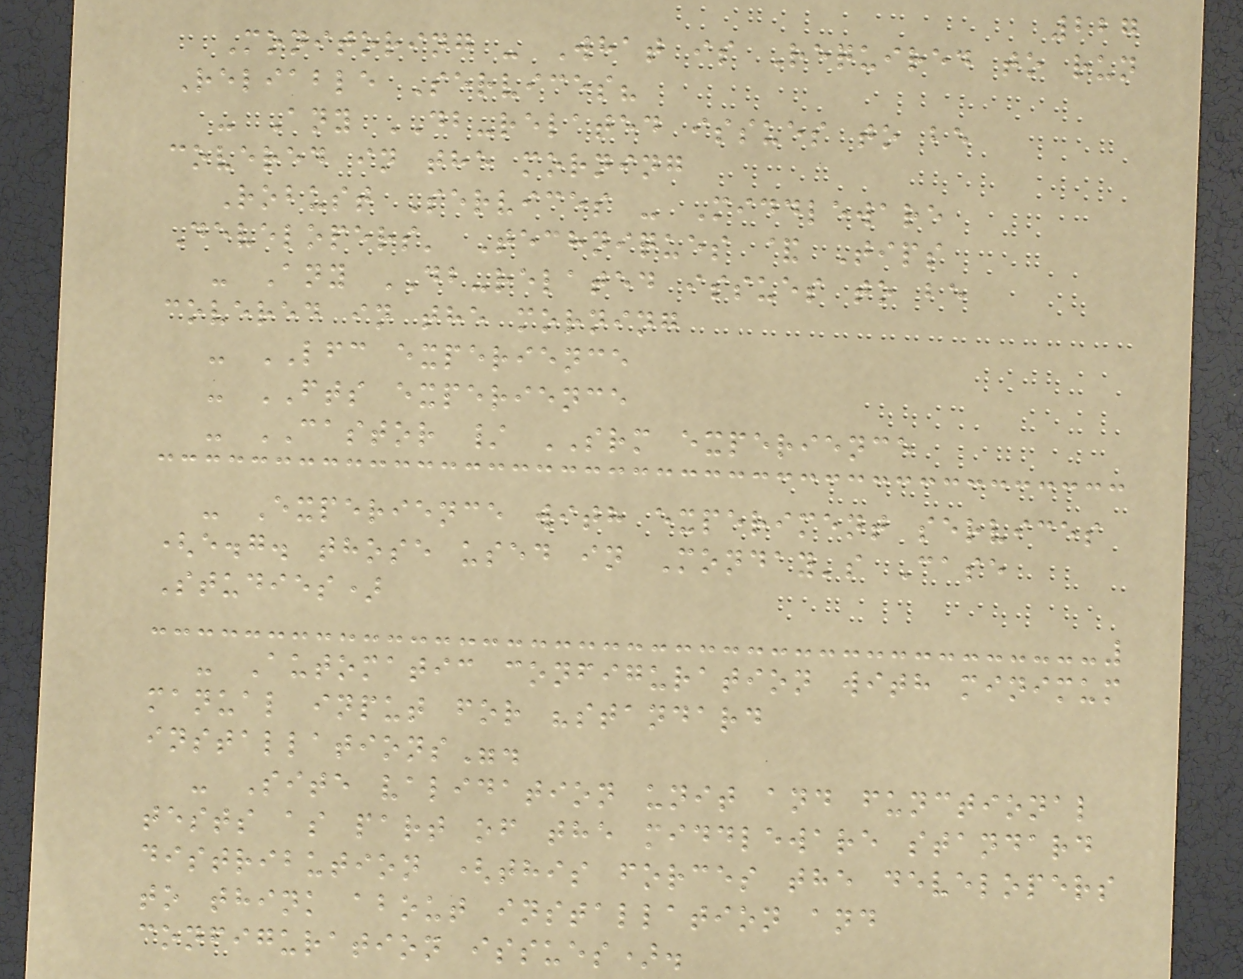227
Monitoring - What is Required to run
Reliable Services?
- Any DB-related issues to be
covered in the morning
Robust Services - Middleware
Developers' Techniques & Tips
- Any DB-related issues to be
covered in the morning
- LFC experience
- FTS experience
- CASTOR / SRM experience
- Experience with experiment services
(e.g. those used in Monday's Case
Studies)
- Automatic configuration with minimum
manual input for "standard
installations".
- Site validation unit and functional
tests as part of the middleware standard
distribution (this forces the developers
to think about installation and
configuration issues).
